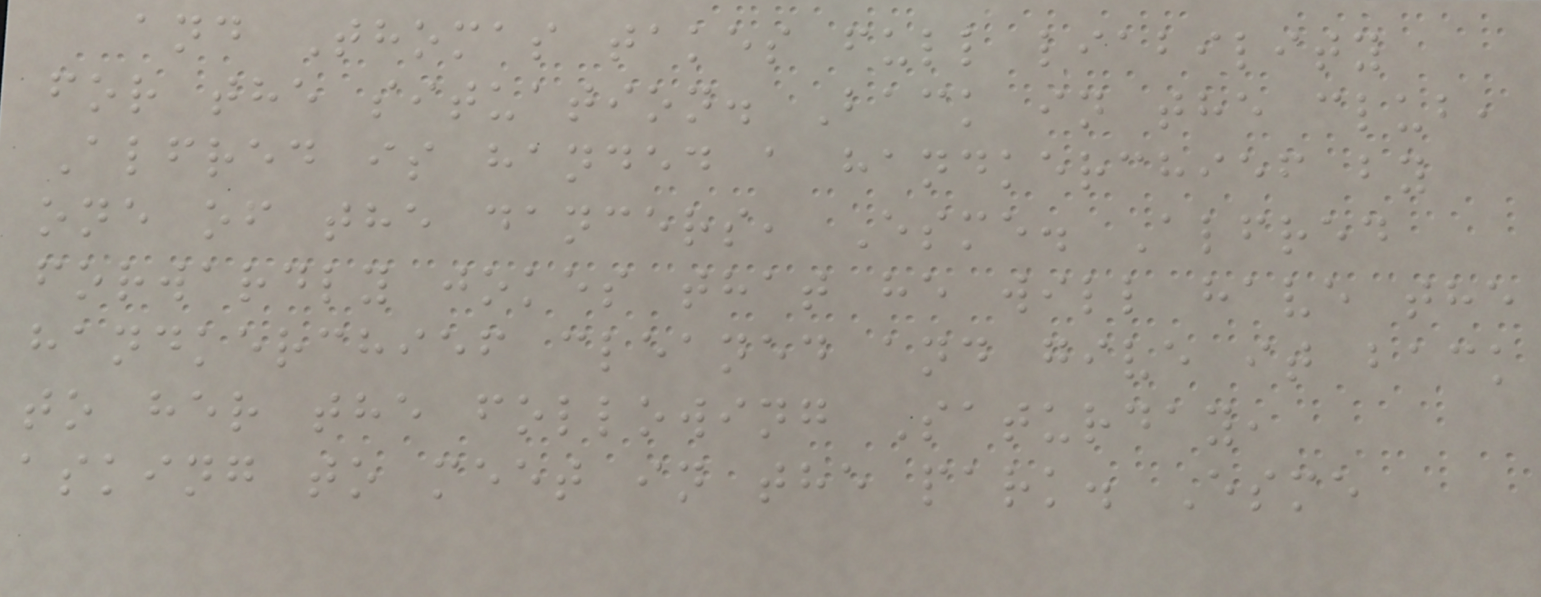and Thomas takes full liability
for the situation. Back in the club,
Alfred is handed a handkerchief by
one of the dancers, Esme. Alfred
forwardly jokes that he will have the
handkerchief cleaned and give it back
to her the following Saturday,
asking to meet in the park. Esme
